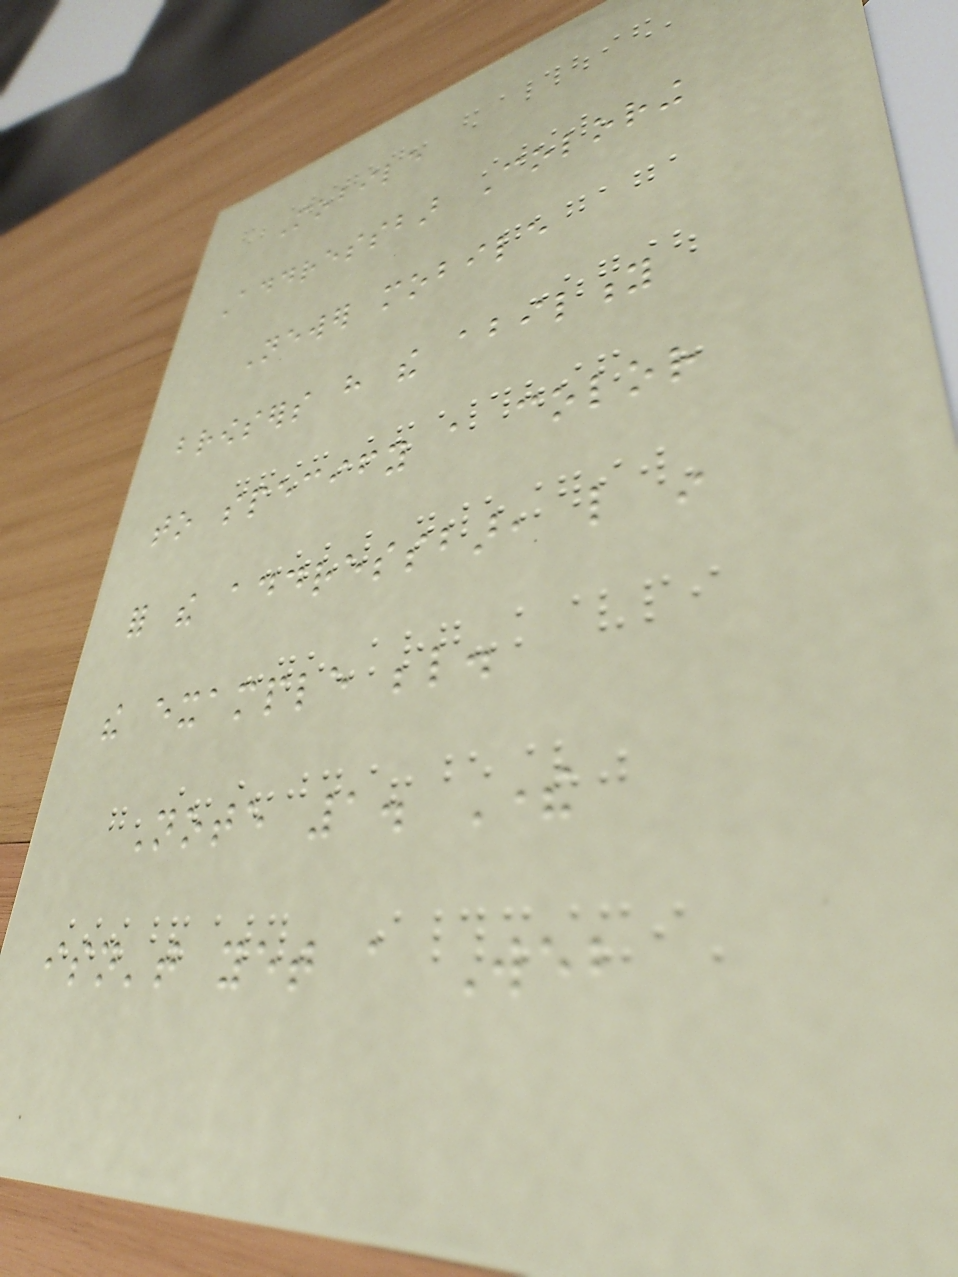Mobile
Addressbar Coloring
Newer mobile
browsers have the ability
to specify a color
for the addressbar, like in
the example below.
Note 1. There
isn't yet a Web
